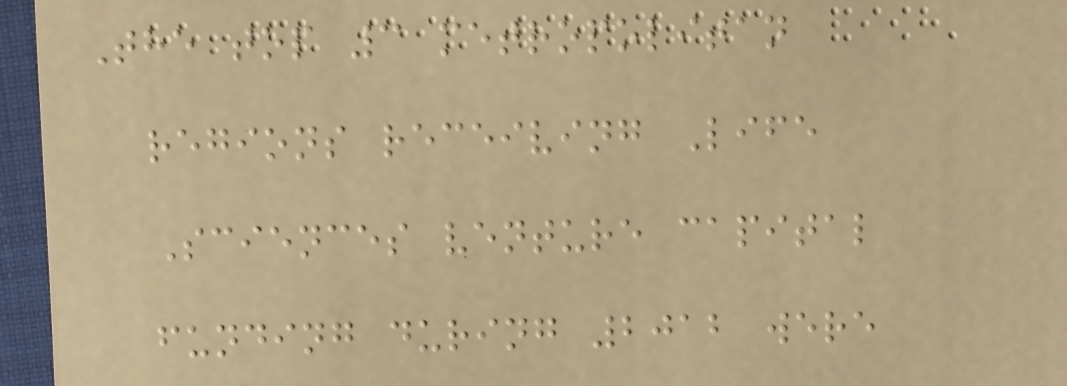The top 3 metropolitan
regions receiving Life
Sciences venture capital
funding during 2012 were
